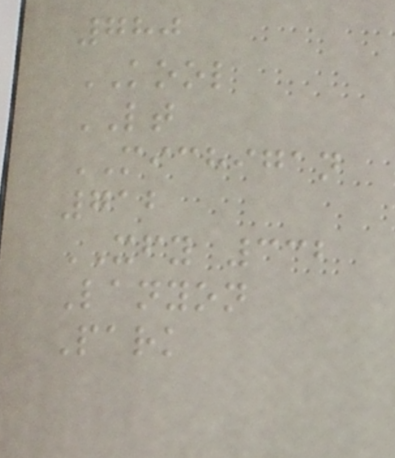780
KOOL
LT
MICHIGAN
712
XFY 332
Lanyon
Park
